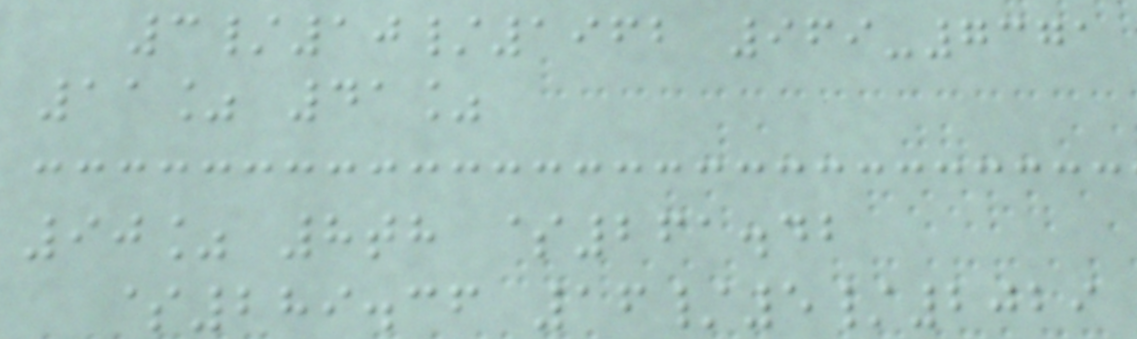3/10/1962 969-7371
11% 41%
90% 8th $261.42
$289.36 16/5/2029
